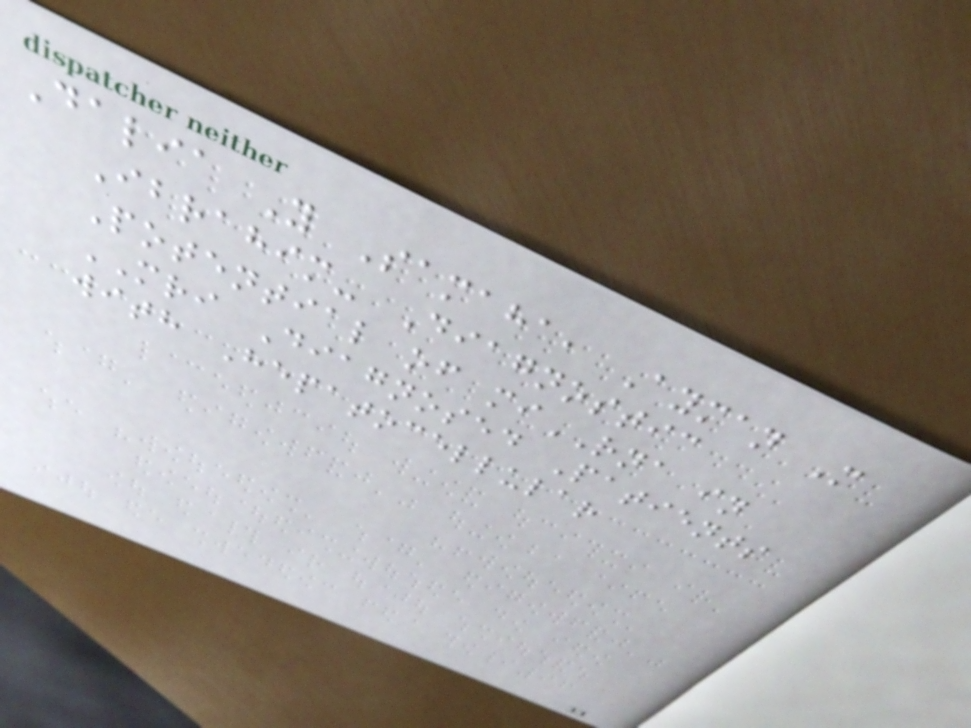Dalia Y Samaha, Ayman M
Ibrahim- Diagnostic
Potential of miRNA in
MRI Diagnosed Patients
with Hepatocellular
